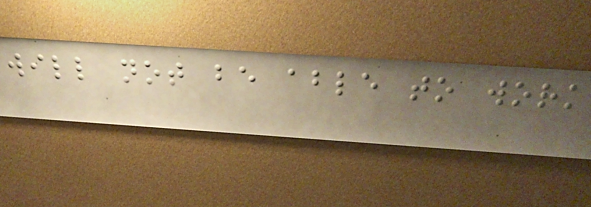will not be able to work
